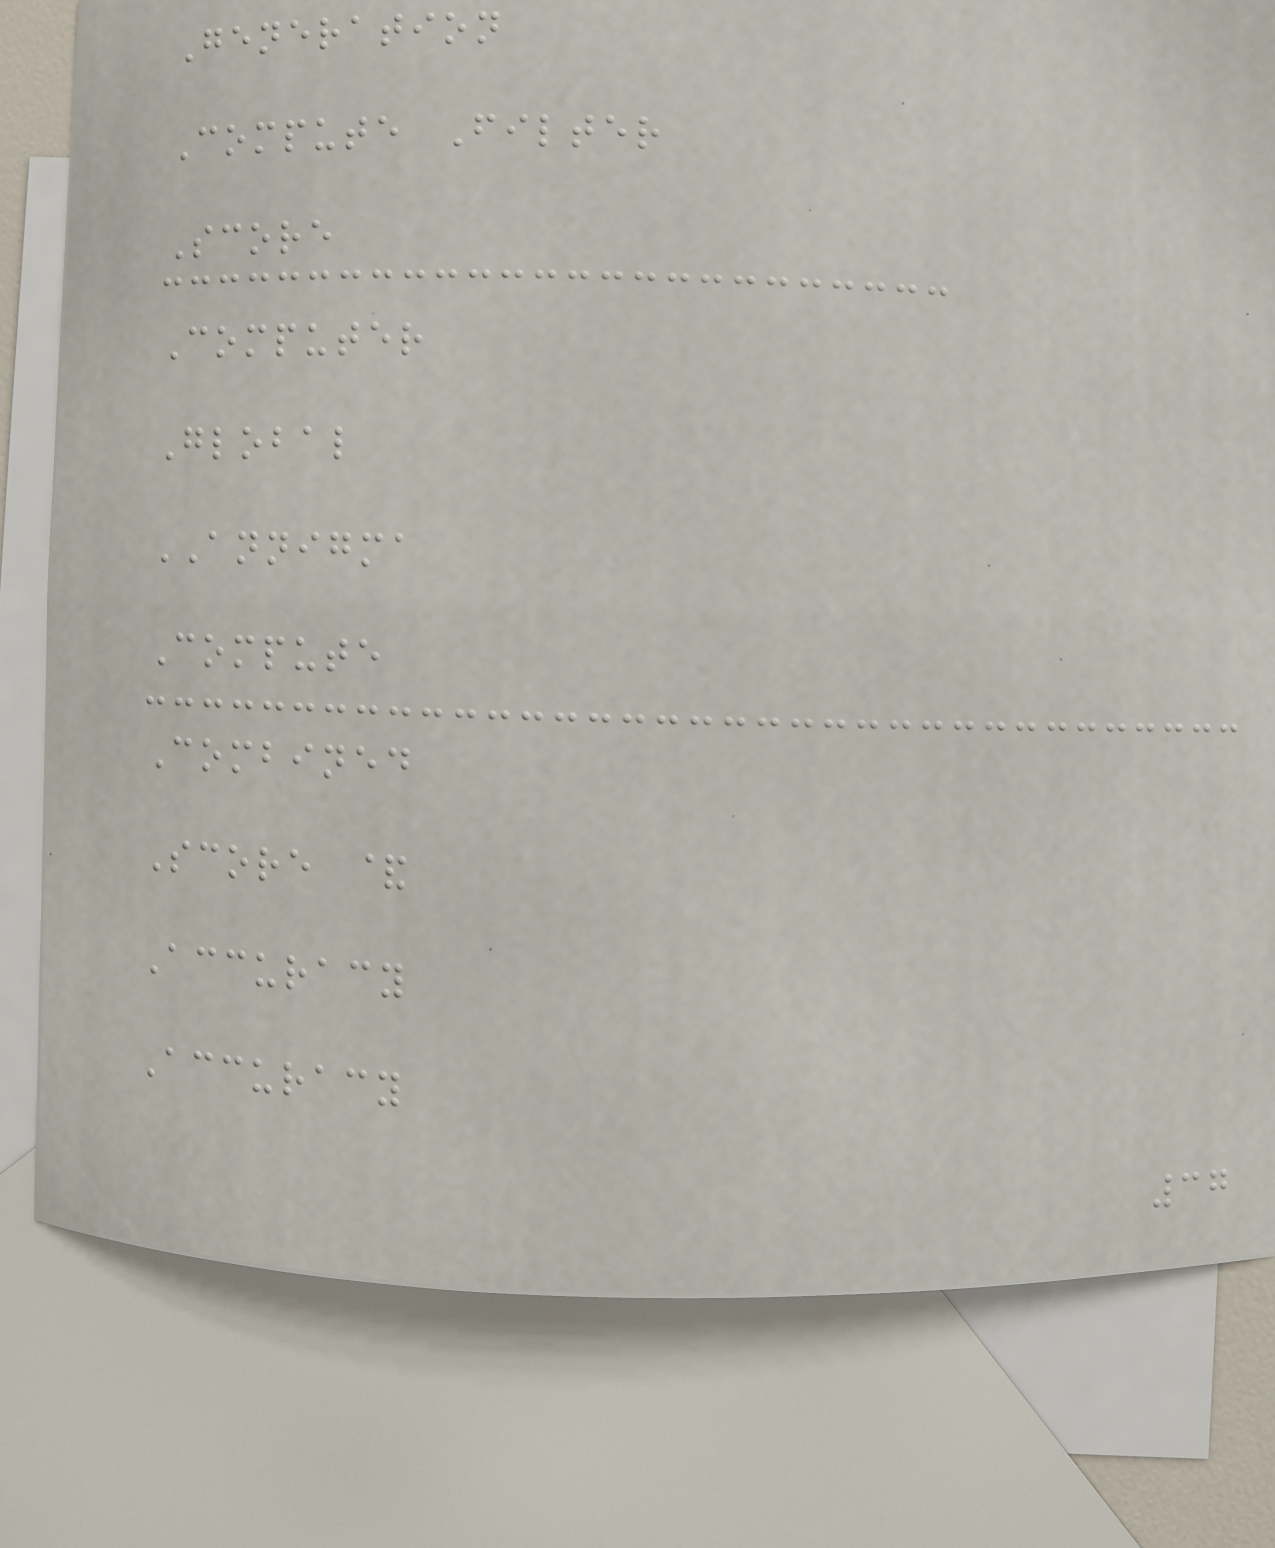Generation
Compute Filter
Score
Computer
Global
ANNIGMA
Compute
Combined
Score &
Accuracy
Accuracy
37
